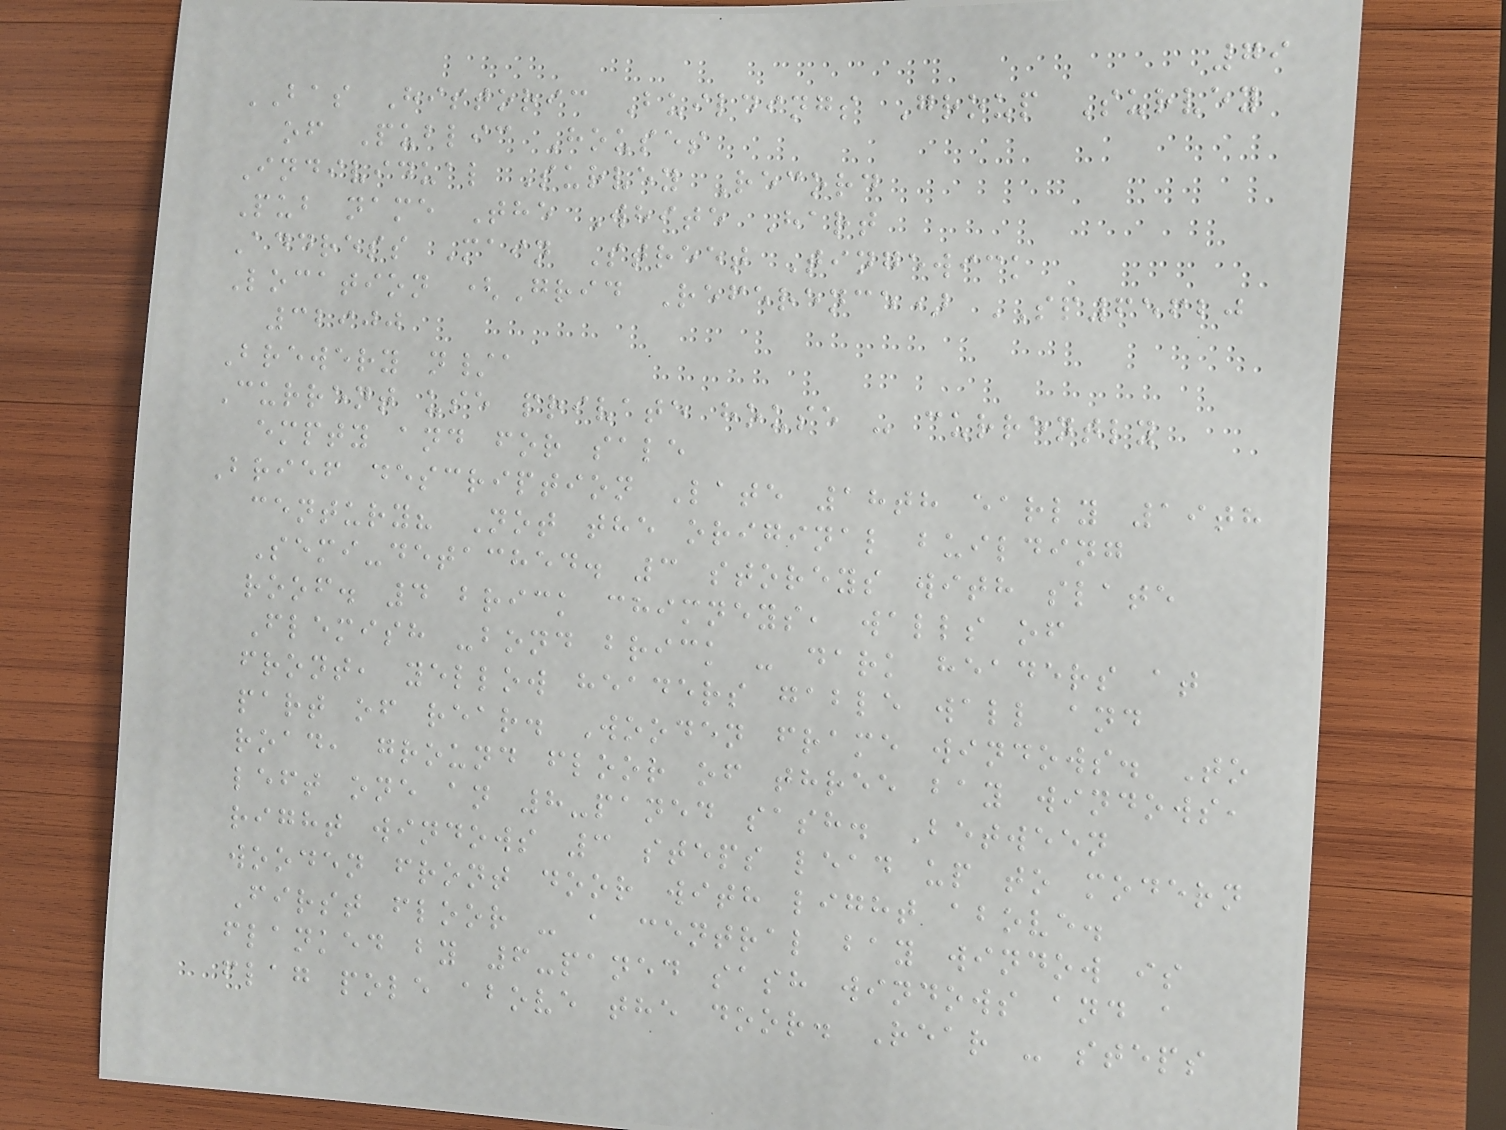79
BAS Historic Buildings Group Survey
of Public Houses
Individual Survey Record
Pub name The White Hart
Address Main Street Tingewick
Location (Grid Reference) SP65620
32900
Brewery n/a
Current use private house - currently
empty and for sale
Brief description Late 18th early 19th
century? Not the original building
Semi-detached. 3 storeys with slate
roof. 4 brick chimneys, walls of
Flemish -bond brick - dark headers at
front, yellow headers gable wall and
part of rear. Wooden frame windows. To
road, ground floor of three bay windows,
left one an 8-paned sash. Between
right windows 3 steps lead up to modern
wooden front door with light above.
First floor - a central bay window is
flanked by 6-paned sash windows and a
flag pole above the door. Rear - steps
